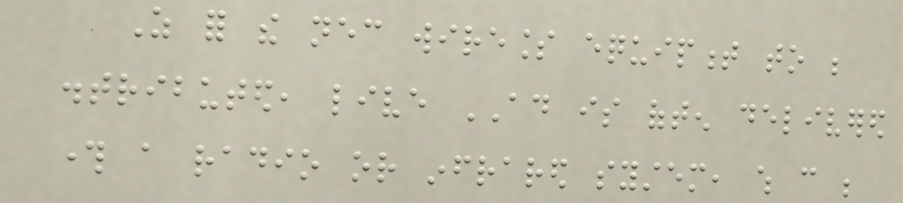As for the necessary wireless equipment to be
distributed, live AD is often delivered
through a radio or infrared system, which can be
